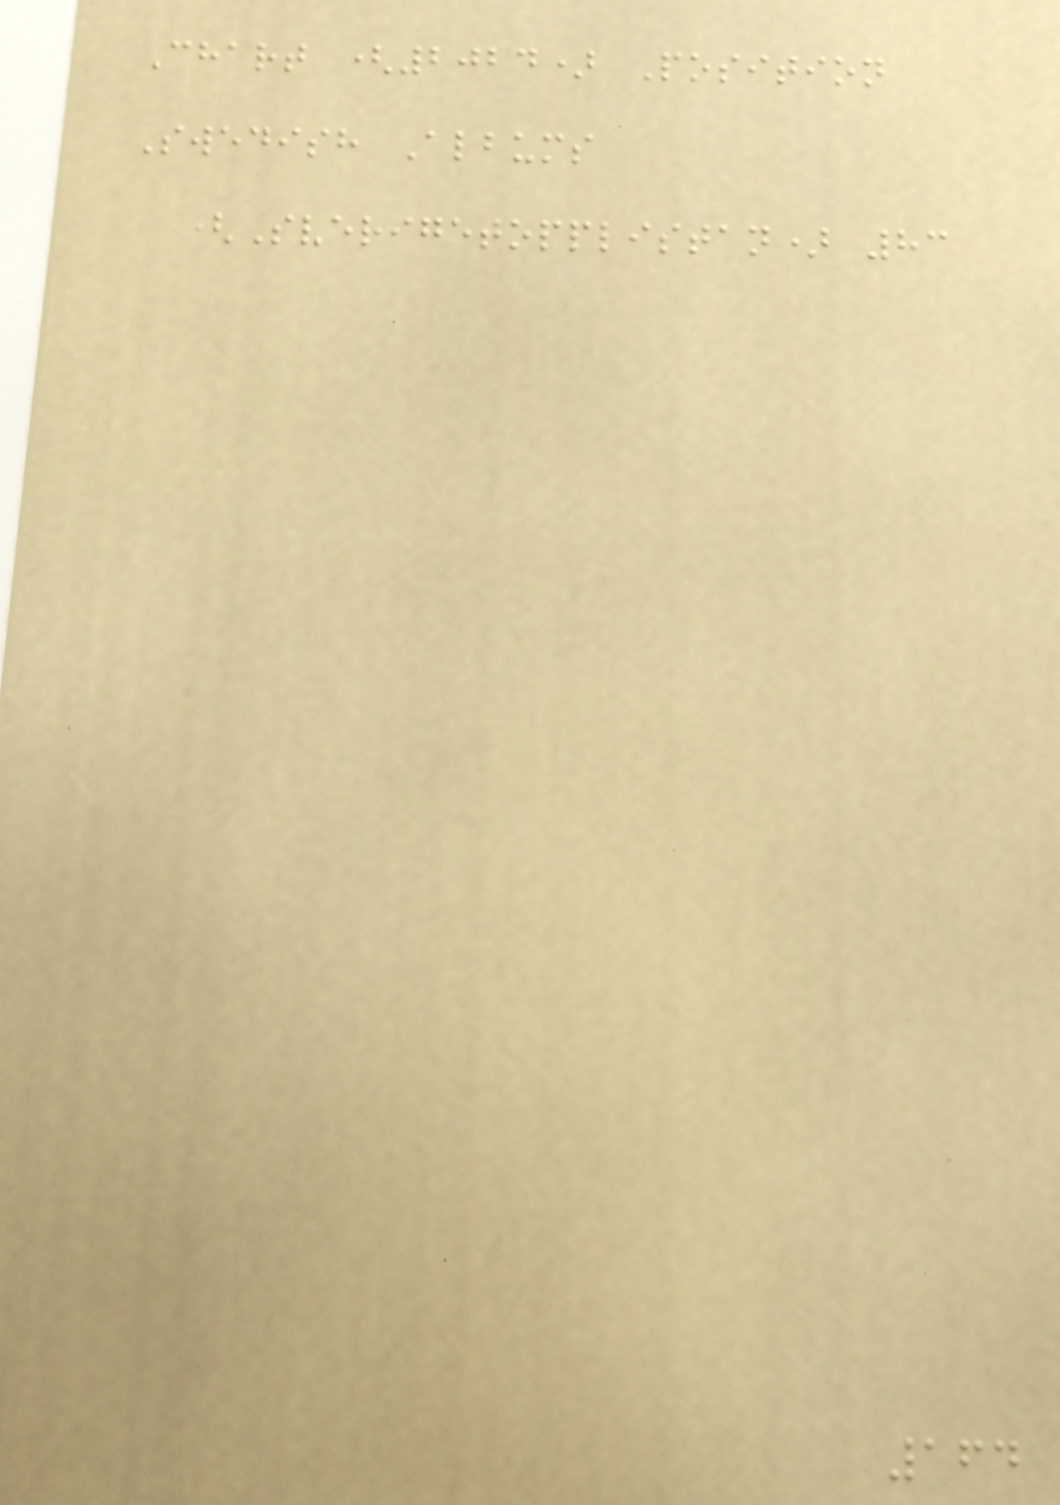Chart (2024) Position
Swedish Albums
(Sverigetopplistan) 83
164
